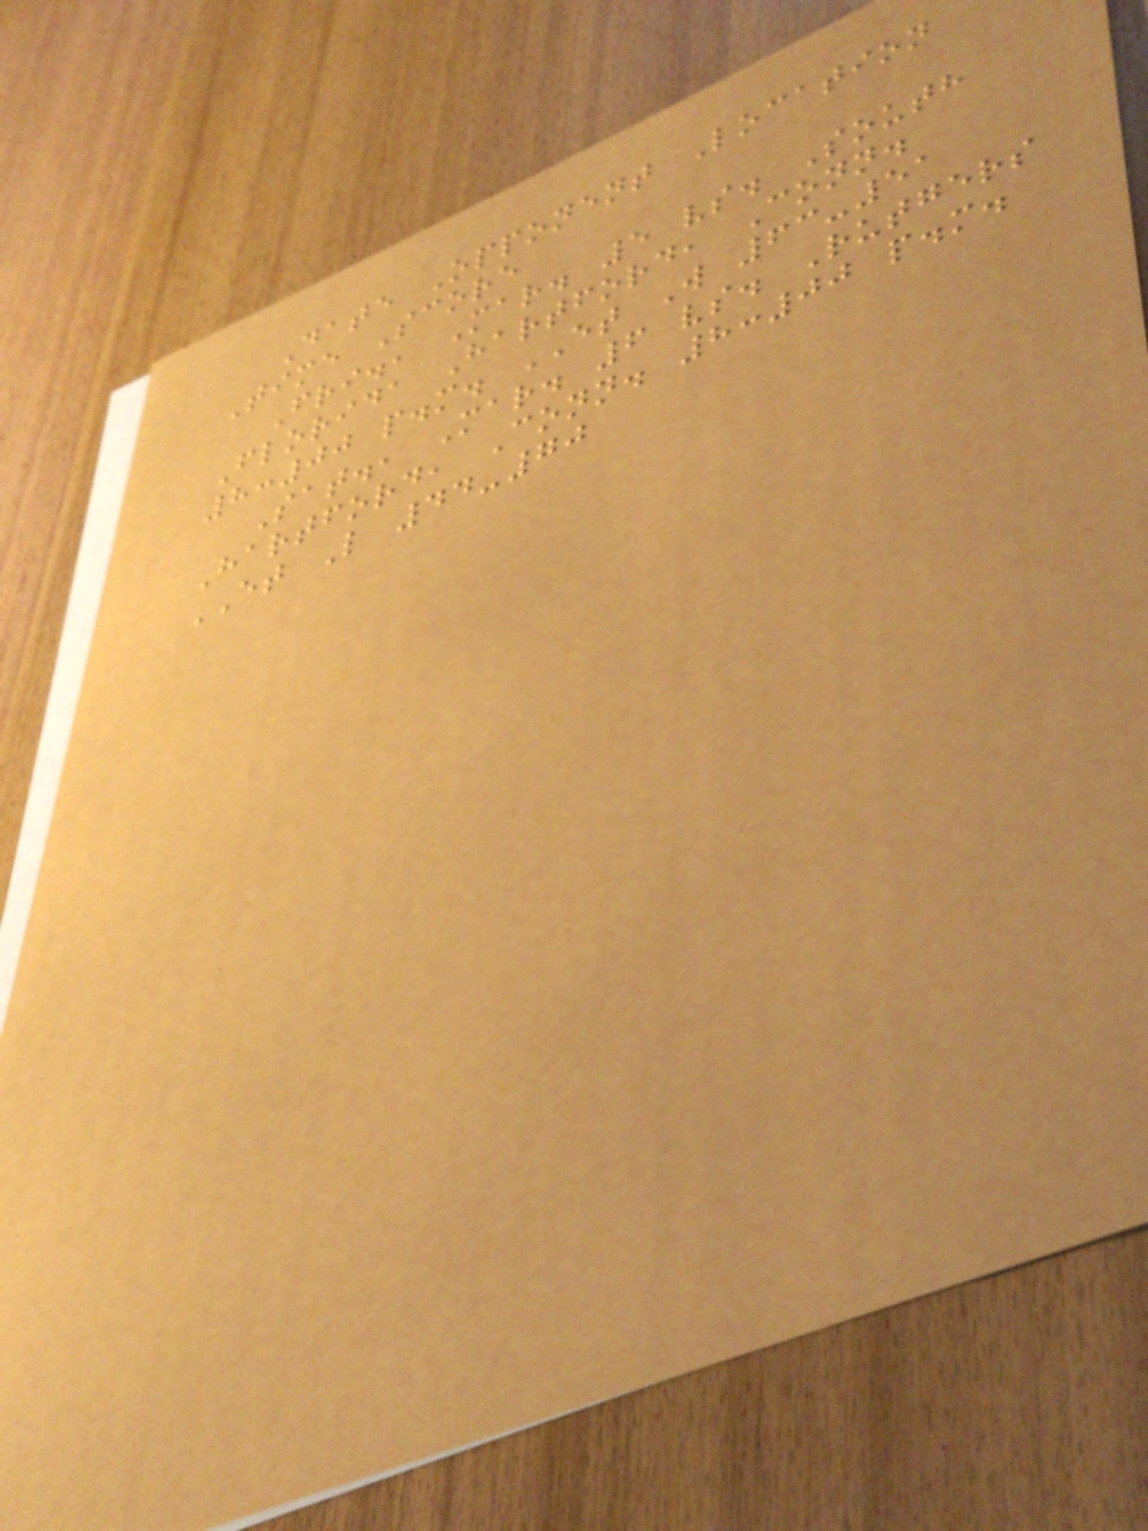Date Opponent Location
Time Score
Fri., Mar. 5 vs. South
Florida Hartford, Conn.
8:00 p.m. ET W 63-51
Sat., Mar. 6 vs. Rutgers
Hartford, Conn. 8:00 p.m.
ET L 44-70
